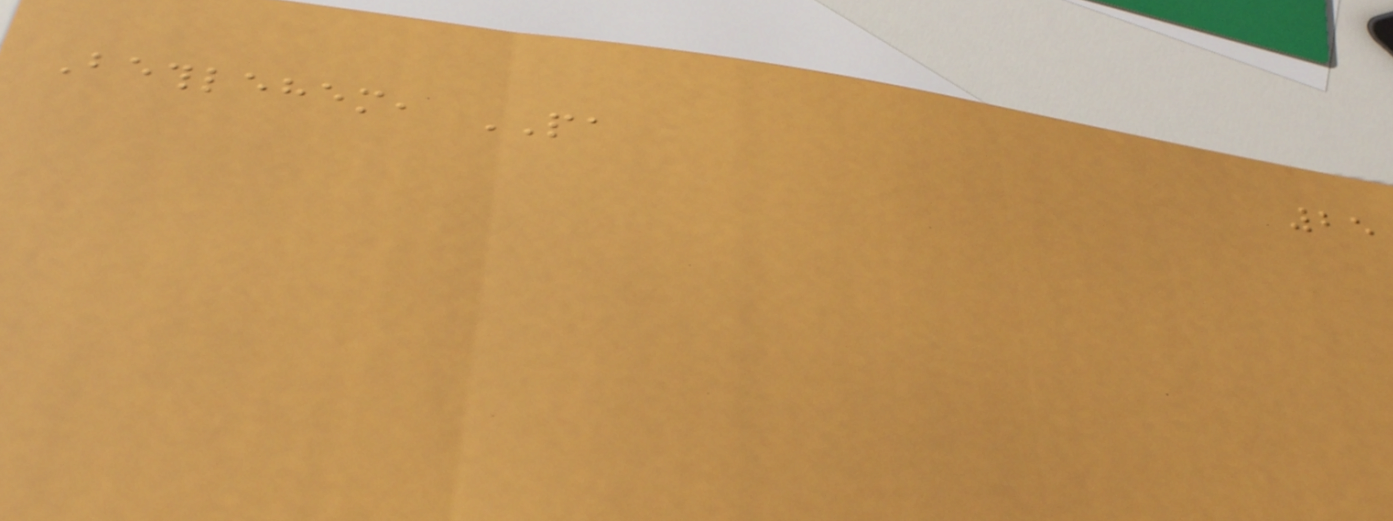25
Bethlehem, PA
